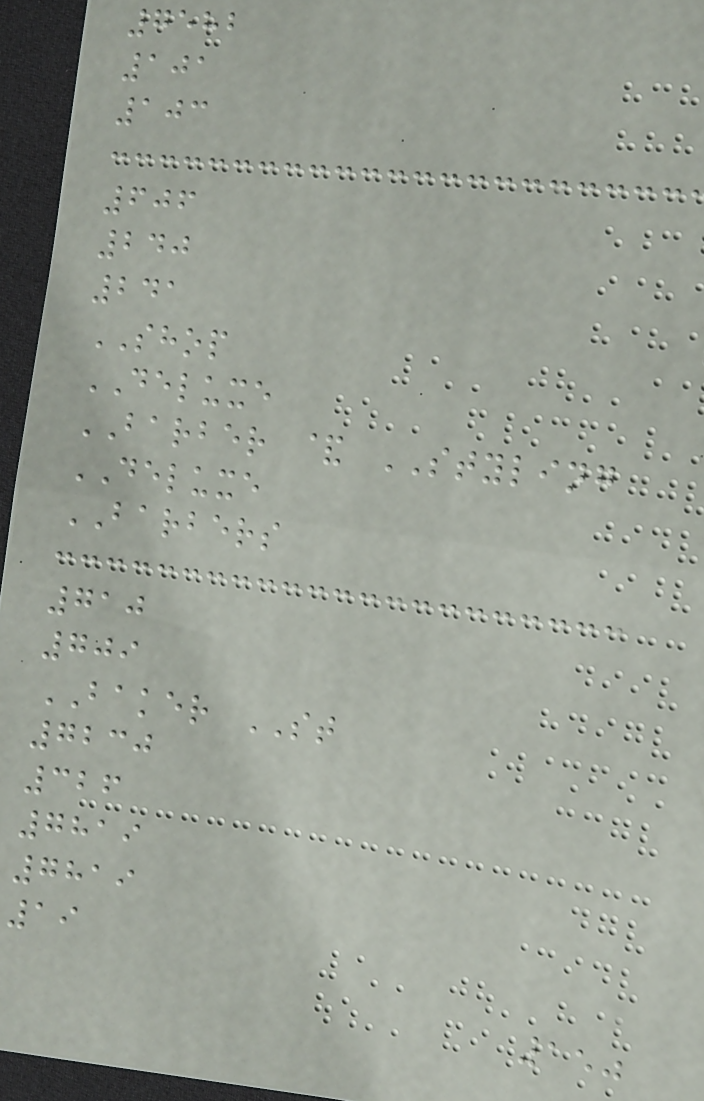7582
101
103
606
240
241
SHOP
DELUXE
BARBER & STYLING
DELUXE
BARBERS
710
709
BAKER ST
7230
326
7819
7819
19
150
